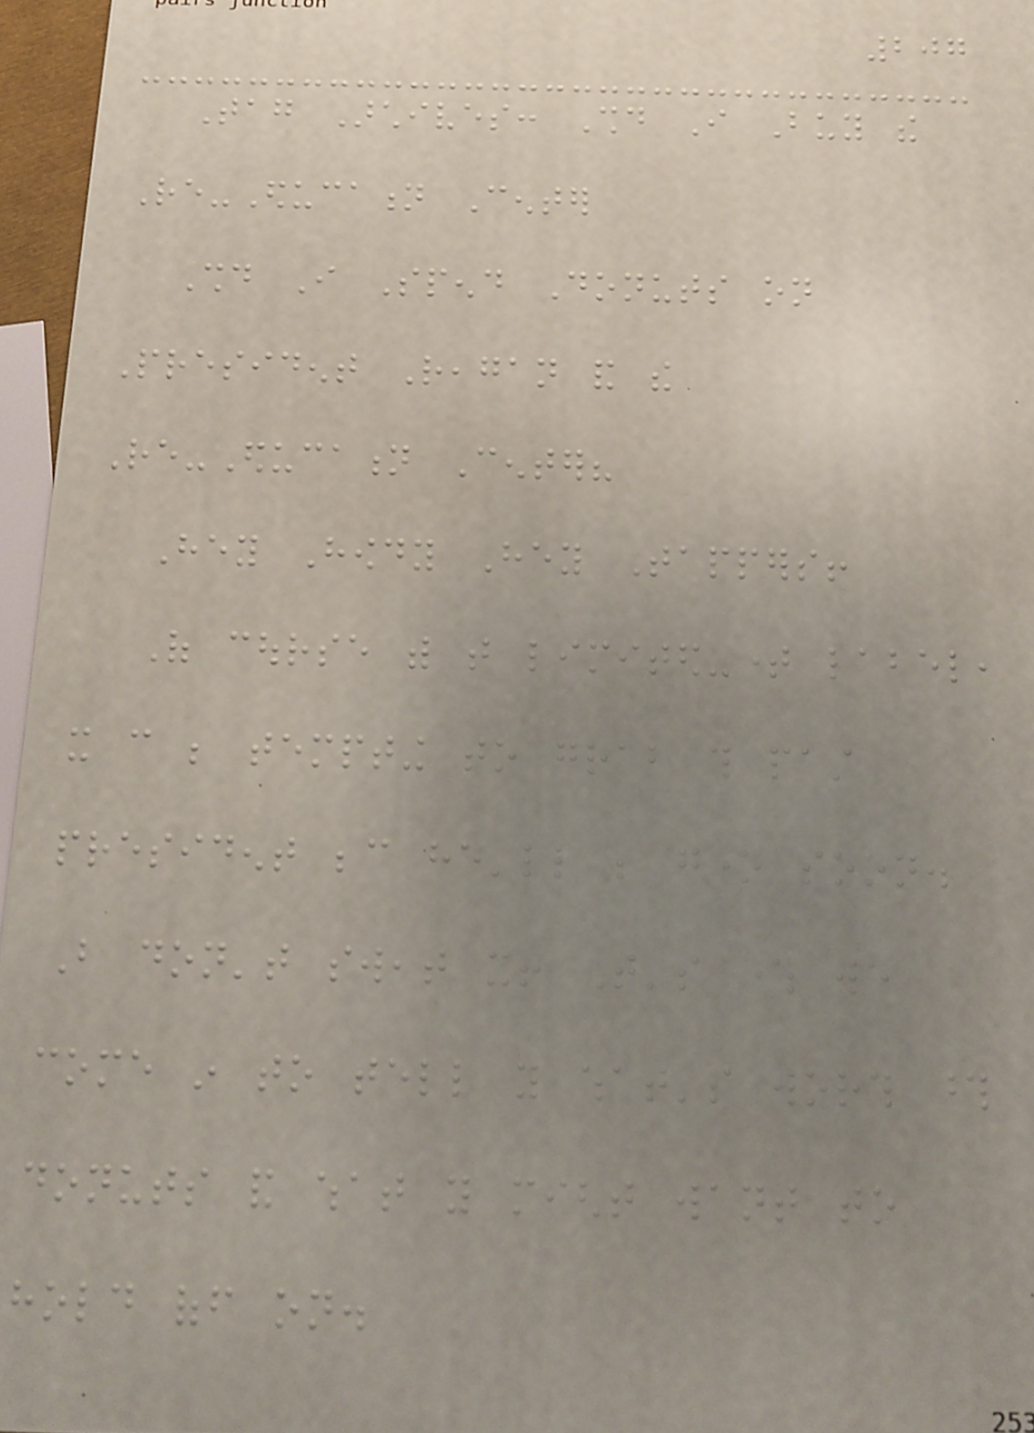207
Tag Archives: Should I Buy the
Re-Education Center
Should I Spend Donuts on
President Reagan and the
Re-Education Center?
Hey Howdy Hey Tappers!
Of course with that limited-time label,
it can be tempting to grab this past
president because he'll be gone soon.
But don't sweat it! That's where we
come in to tell you what's worth those
donuts and what you might want to
hold off on.
